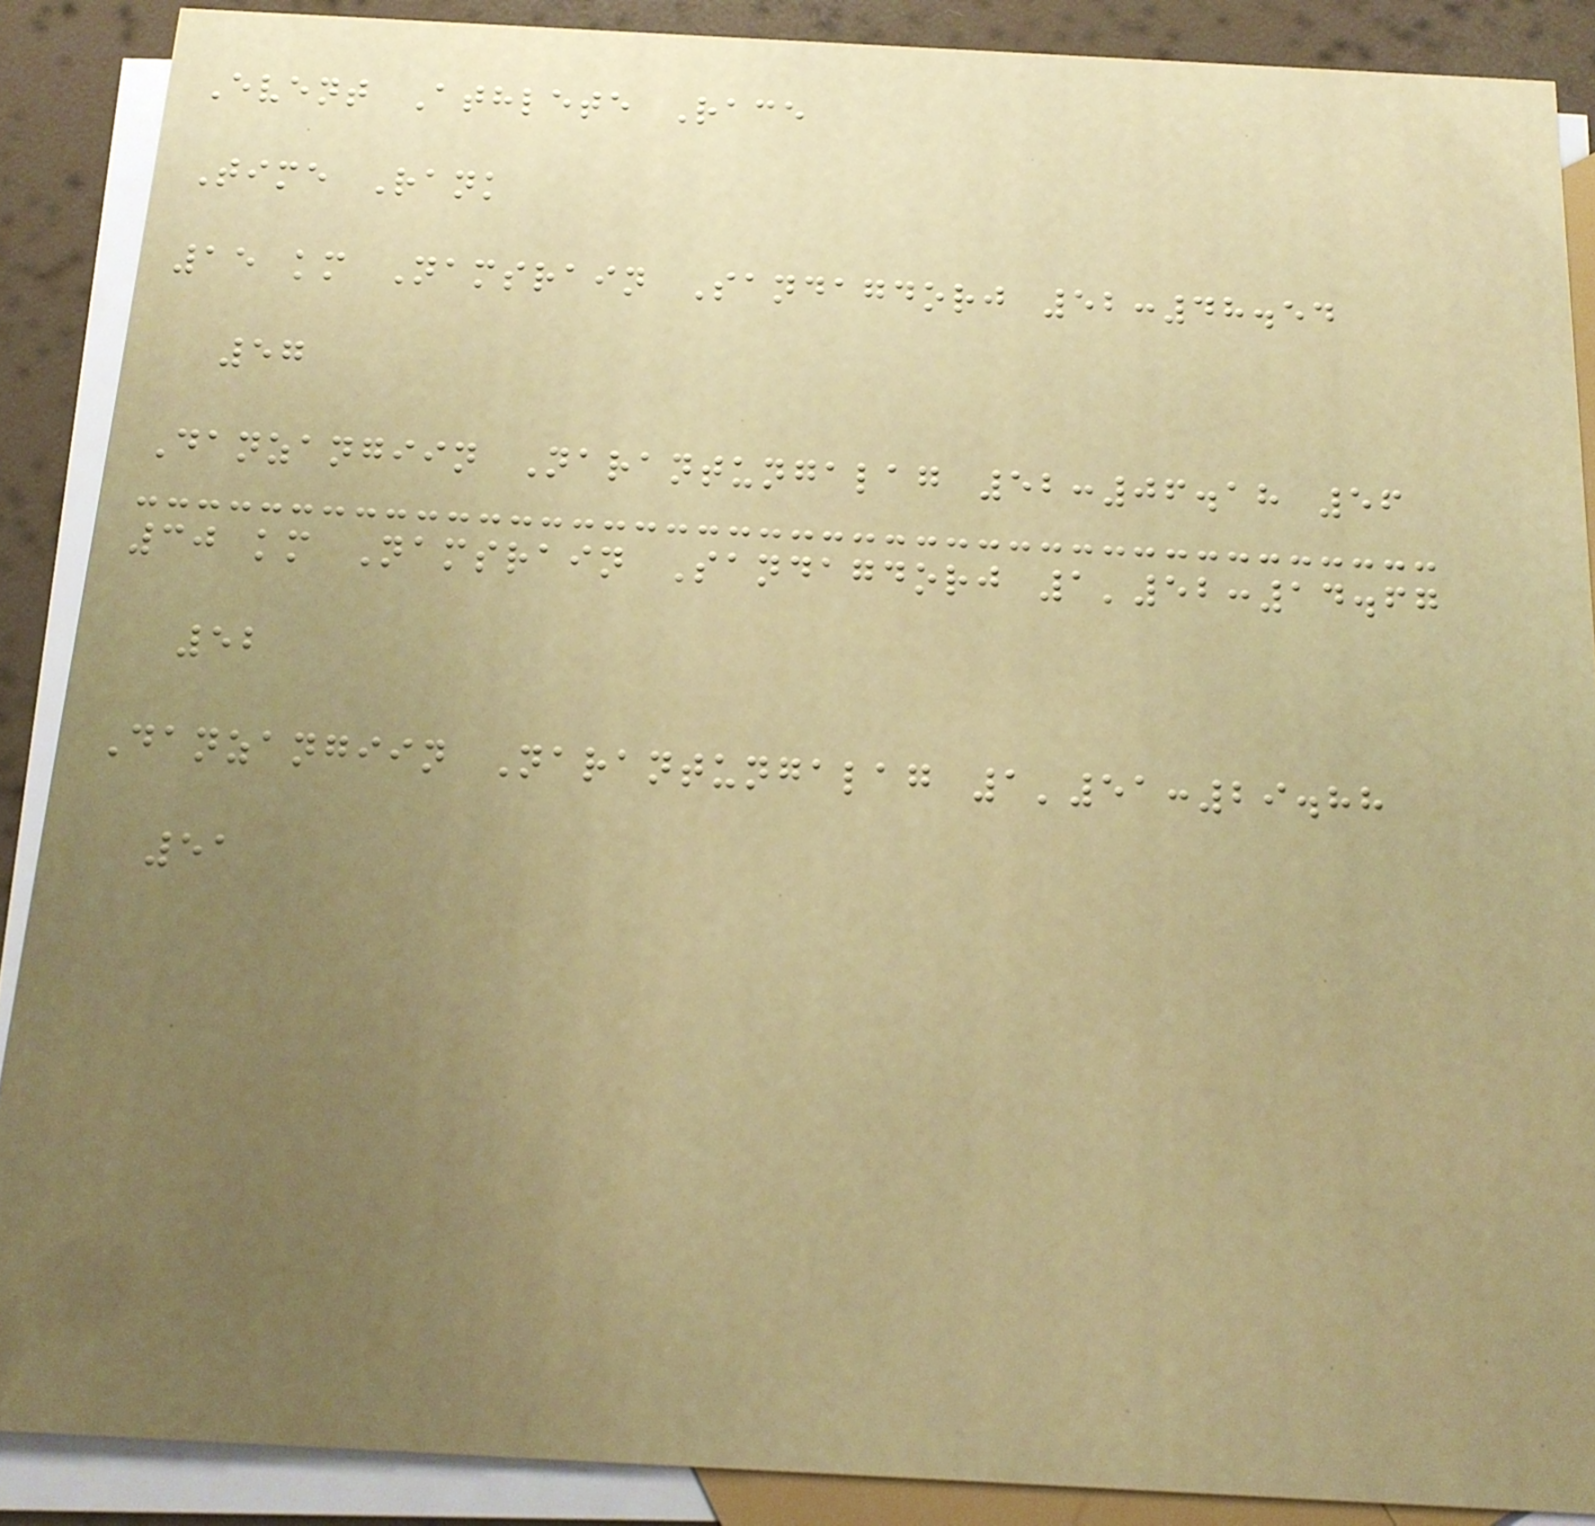Event Athlete Race
Time Rank
15 km Namsrain Sandagdorj 52:48.54
57
Danzangiin Narantungalag 52:06.18 56
30 km Namsrain Sandagdorj 1'52:14.67
52
Danzangiin Narantungalag 1'51:29.88
51
